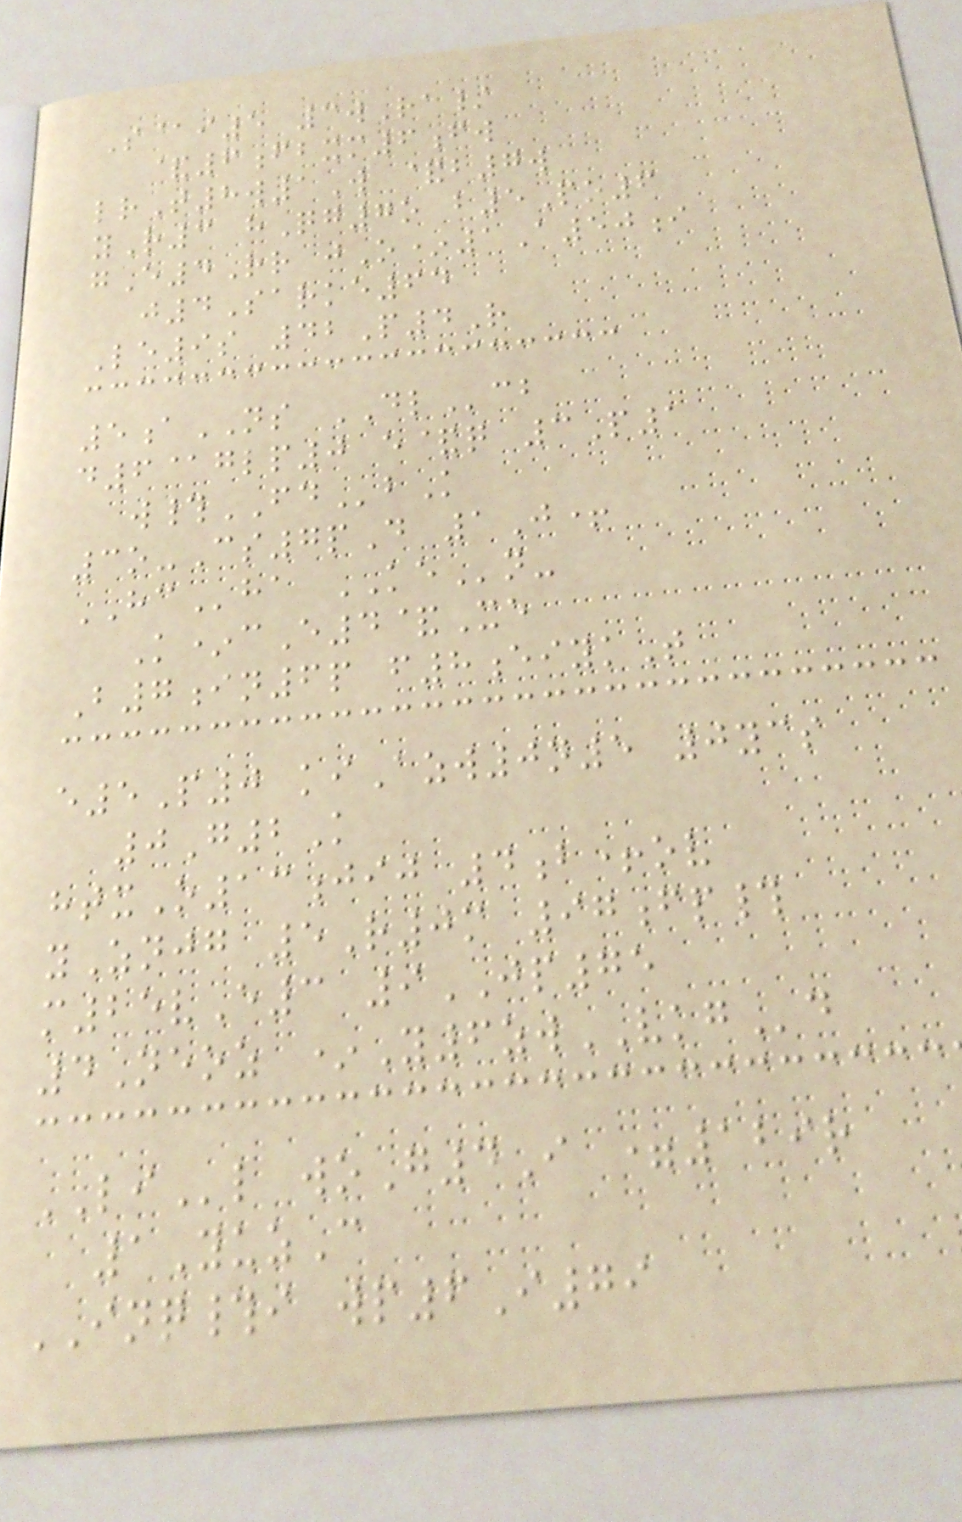S@i5 3wRa/
&6fbxm6fw
lrT8w1W &b7w
yR3 hQg7o b5Po6
gE4Rr jO*1A50i
j4Sarke64
Le9s 42P4R
5aNS DLcb
d6@glp0 e&q 3P1
w#FDbK
3o-Cs7pD 1J+
HCha KEn-
K*cE4&Xe
B7in6p f8eiykT
e5P0 kiAzw0n5 0ycs
0G2K
htxO13jij 4b+ov
yZnjg 5R0m 97fp#
m25vE3 9JP75
4Neoz *Y6zwVKGd
LIl woG4I =129r
1YuzC
INQ#i wp6I79
